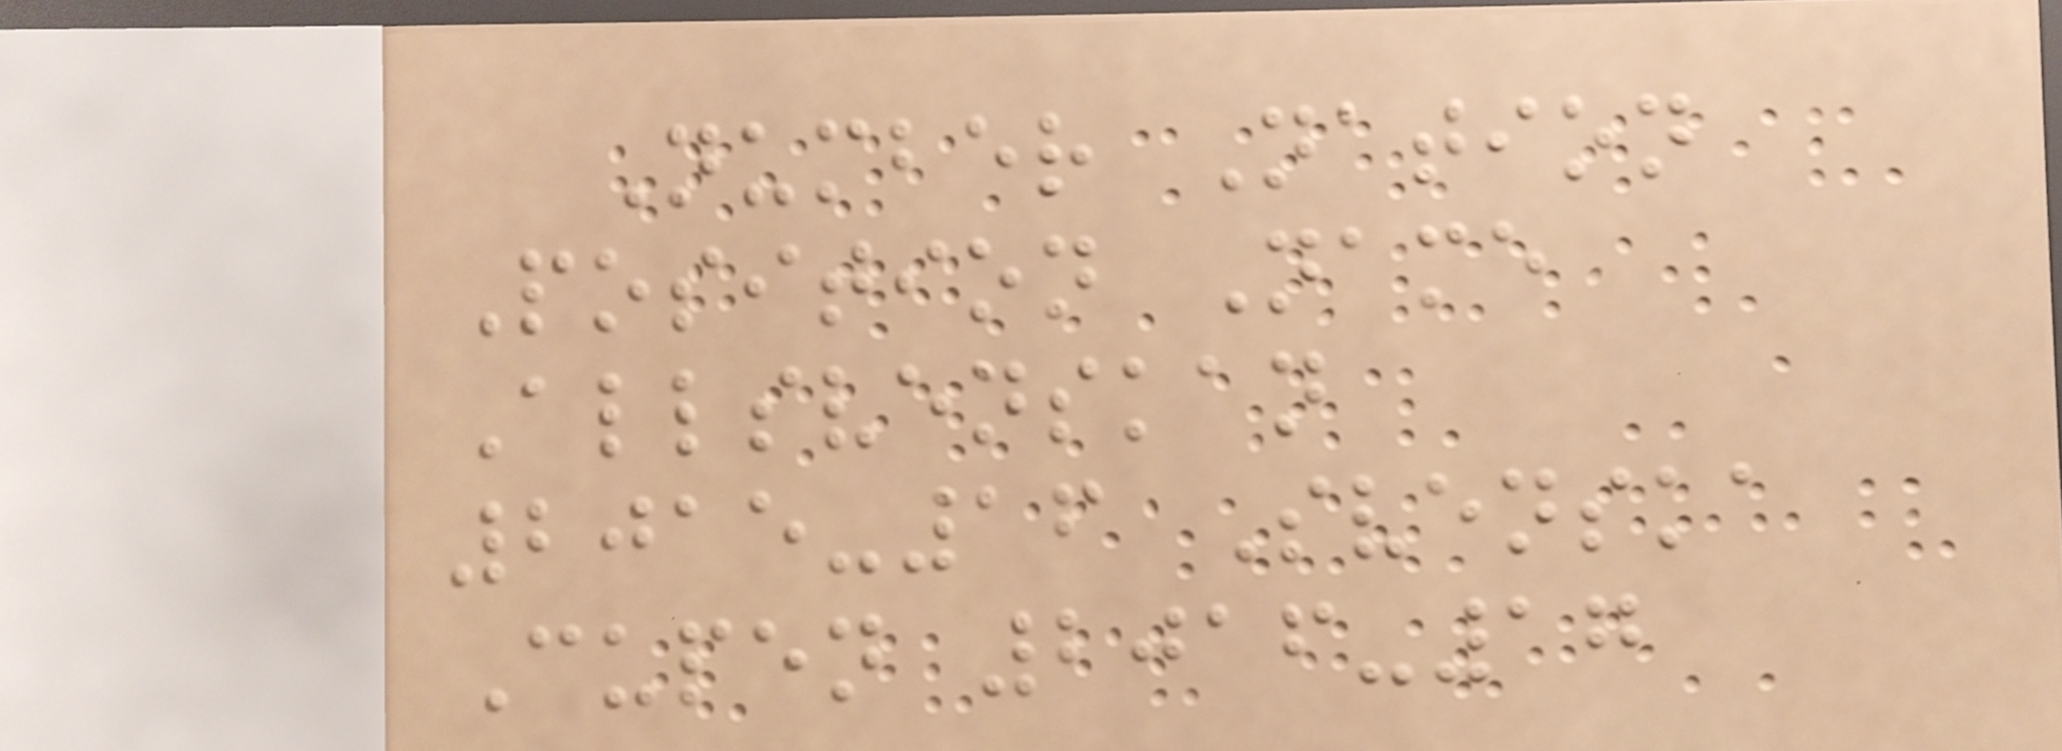Number Nation
Position Name
Allsvenskan
2015-16 Svenska
Cupen 2016-17
